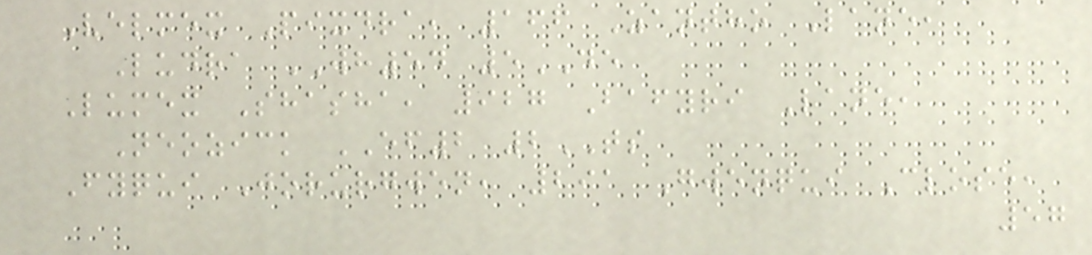Velmex Pixdra, 166 Zantho Lane,
Ludra WH54 5DE
Lumex Shasha, 927 Bafyri Lane,
Neozick EF2 2TS
Fyqui Jorurgwen, 291 Gwenqui Close,
57
